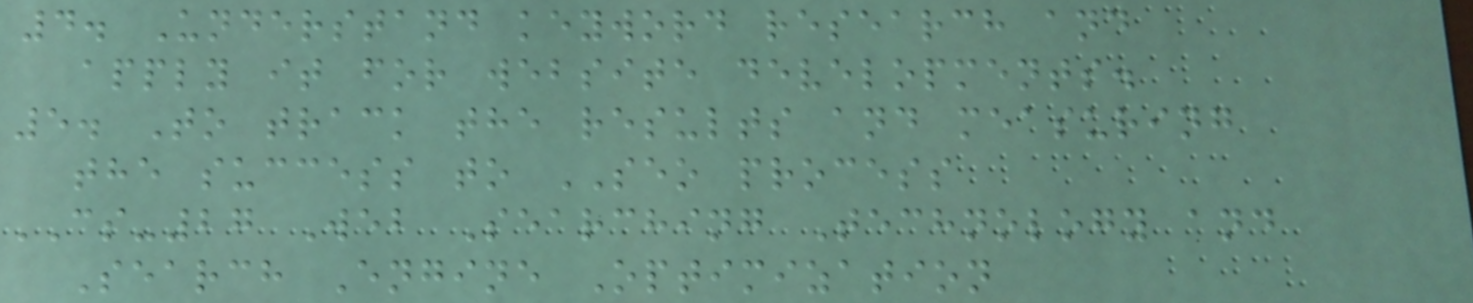4. Understand keyword research and
apply it for website developments.
5. To track the results and measuring
the success to SEO process
CS-27 Web Searching Technology and
Search Engine Optimization
